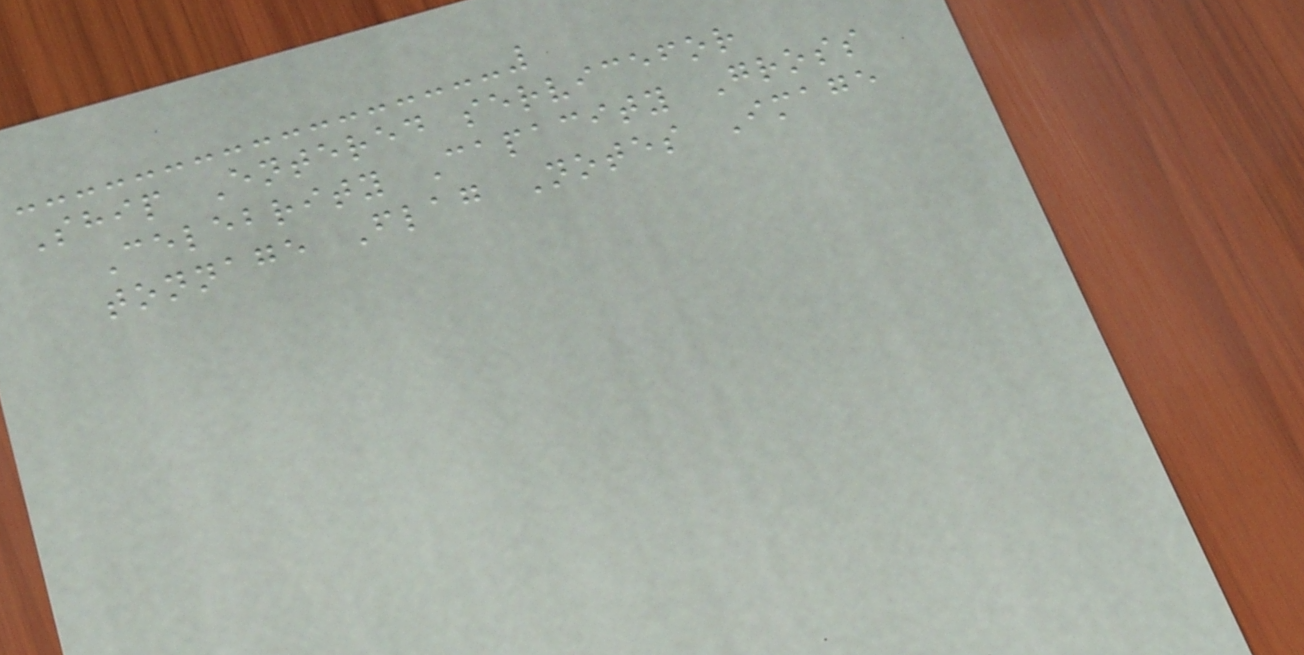Ship Entered servicefor
Celebrity Capacity Gross
tonnage Flag Notes Image
